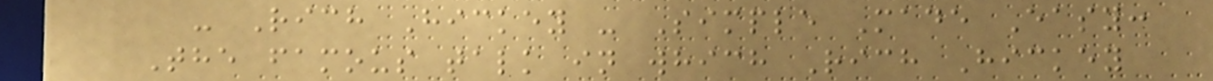- Rich Hickey - Simple Made Easy:
The famous talk in which Rich Hickey
